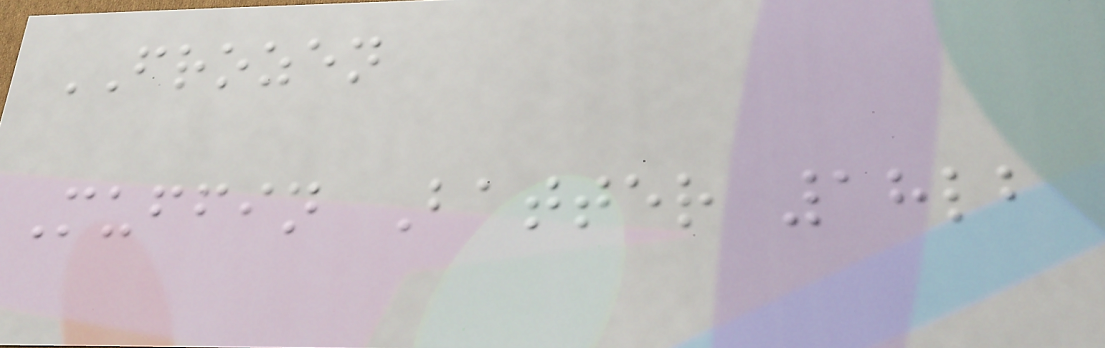FROZEN
Muffin Batter 18lb
